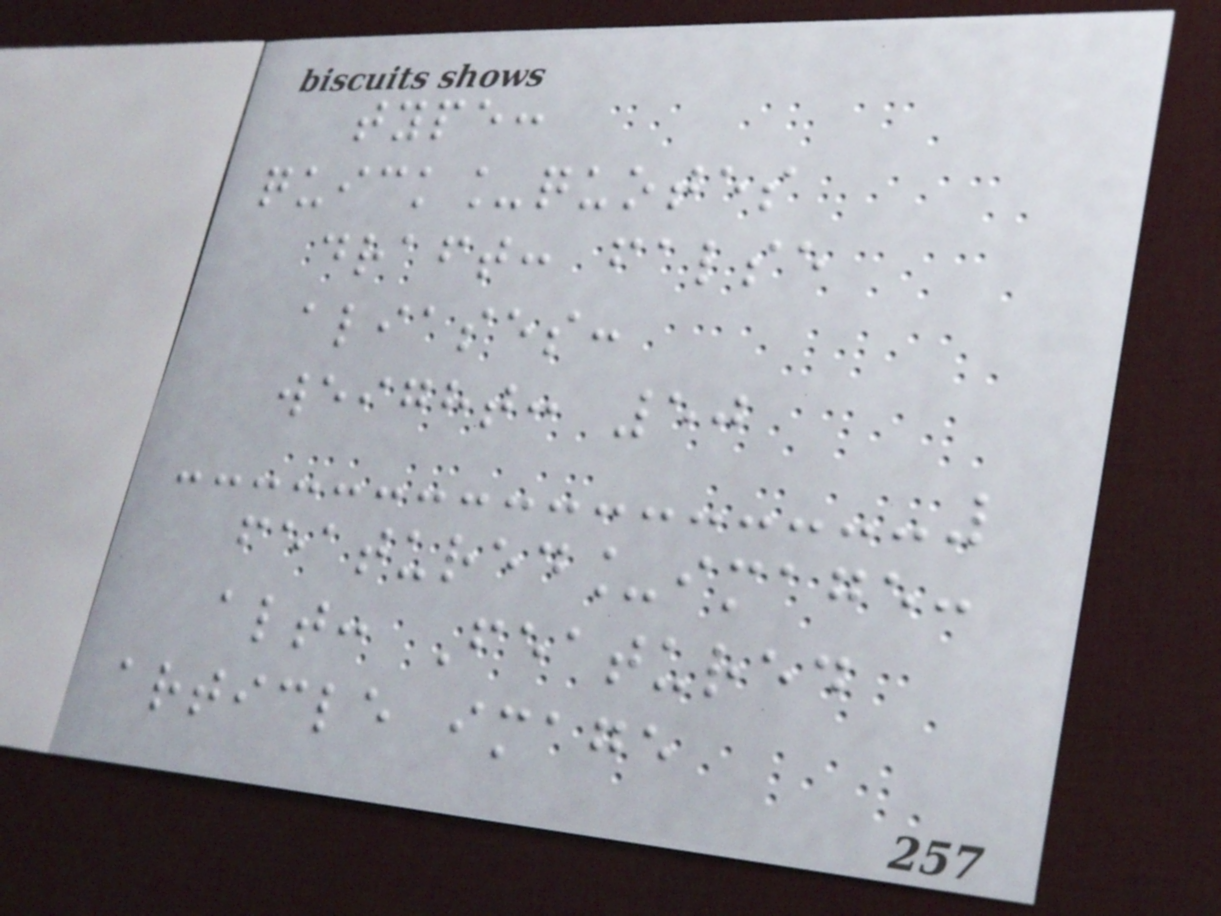type:
quick_quotes
draft: false
aliases:
weight: 50
featured_image:
alt: Featured
article image
